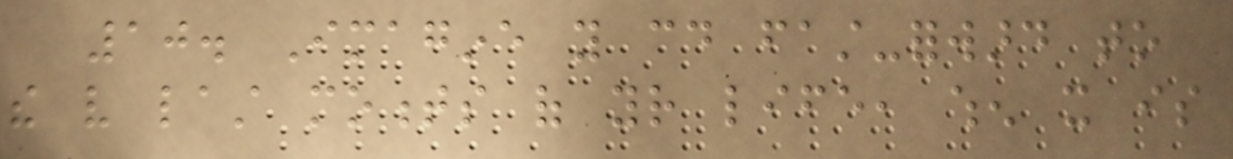10. Imagine you could fast-forward to
the very last moments of your life, when it is
